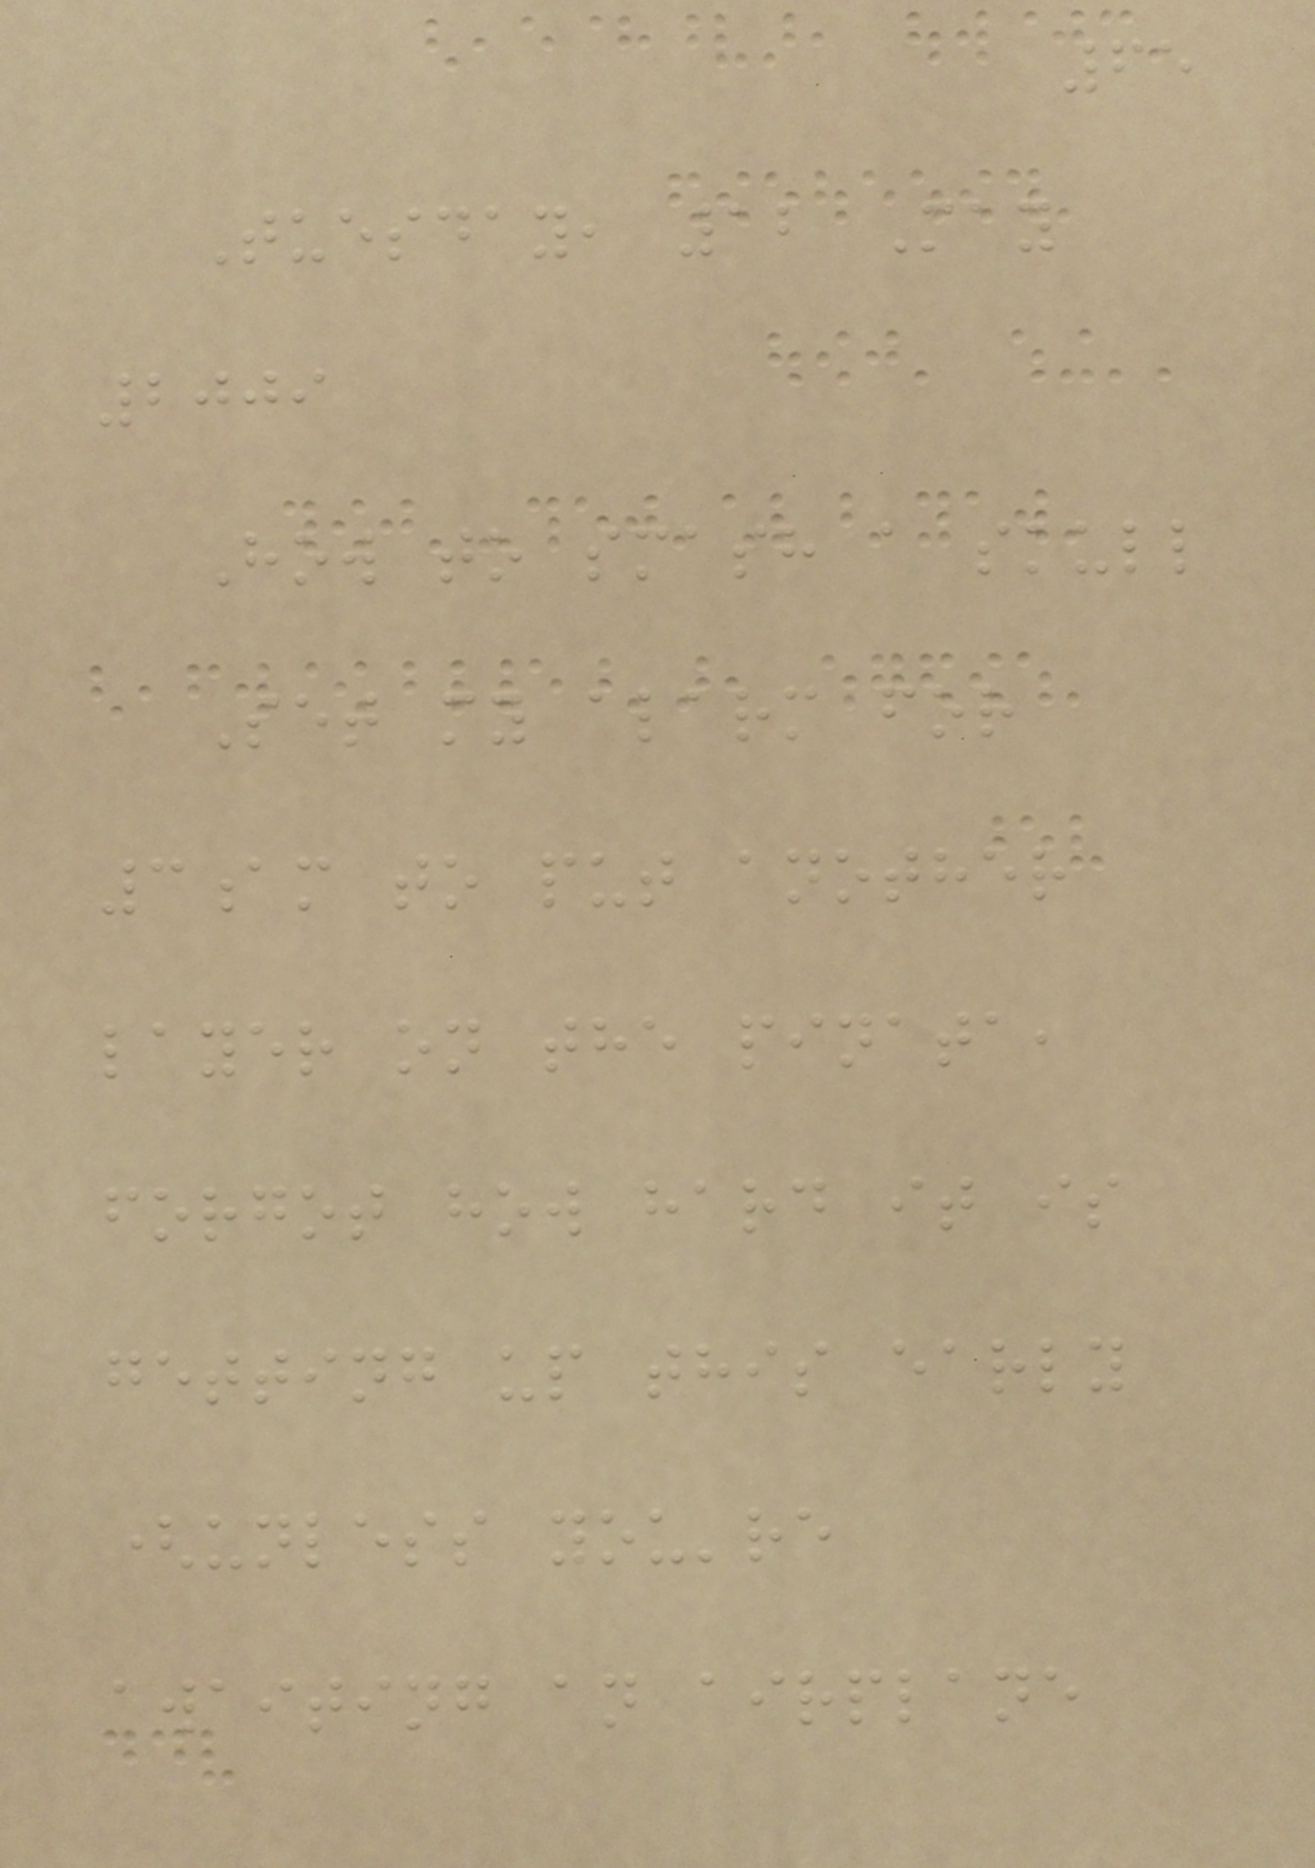65
Tuesday, 12 May
2009
How to smash a skull
Set my alarm for
3am to put another
layer on the pinata,
forgot how hard it is
getting up this early
(unless you're
awaiting an airplane
